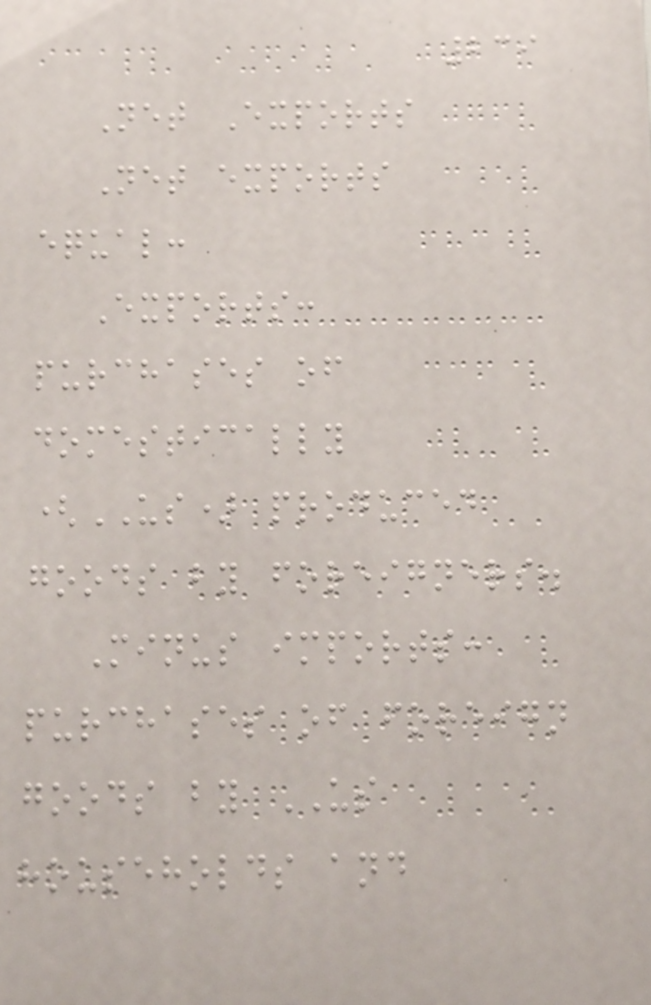239
Net Exports
Net exports
equal:
Exports:
purchases of
domestically
(US) produced
goods by foreigners.
Minus imports:
purchases of foreign
goods by US
households and
